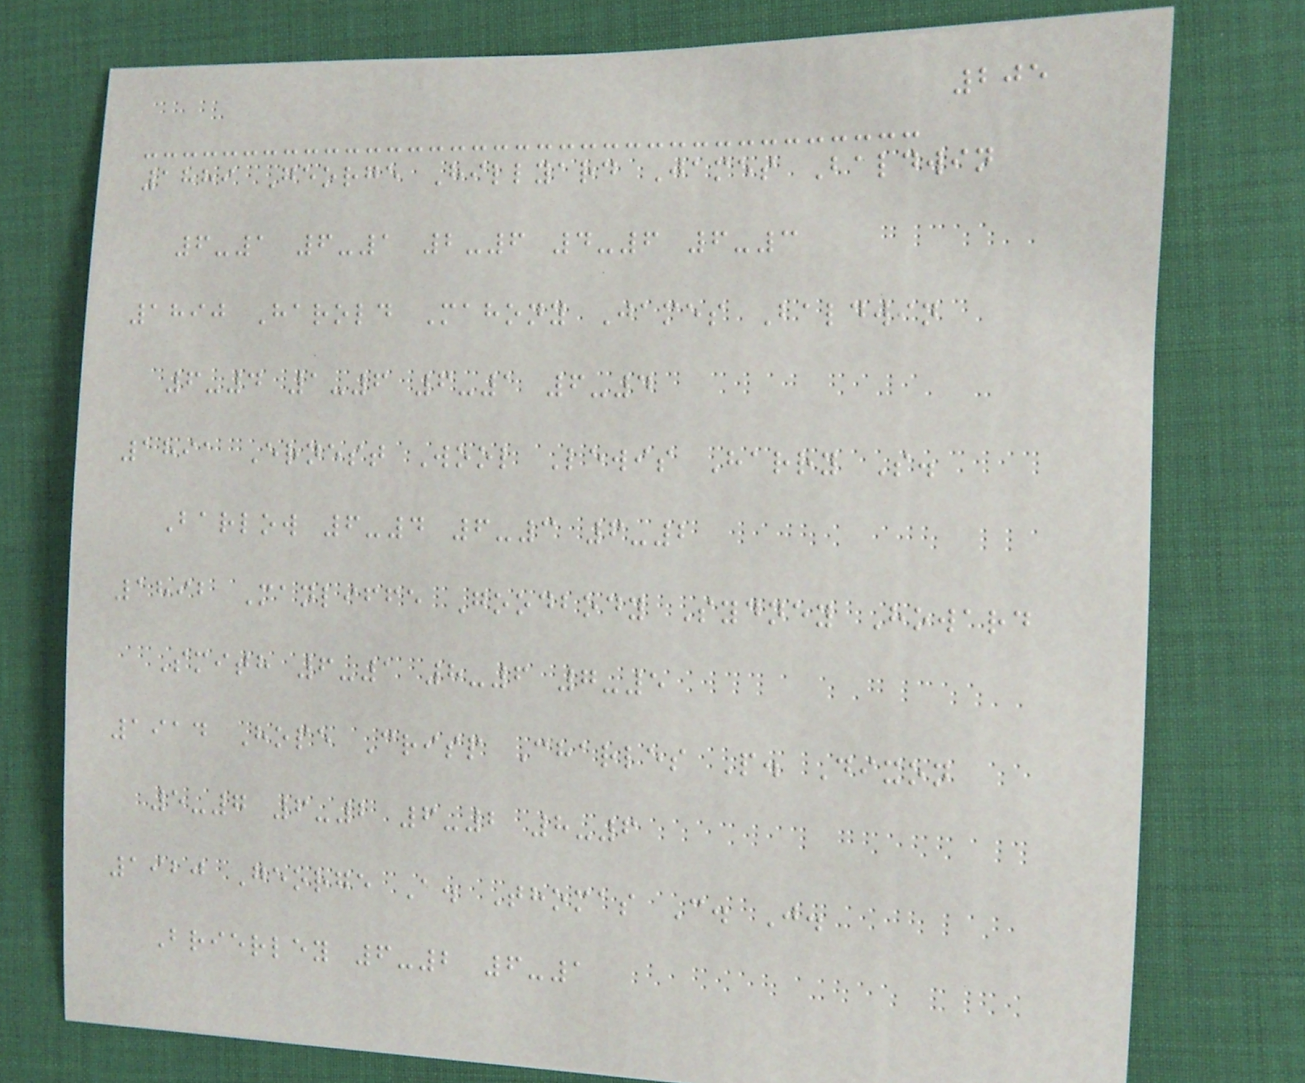205
1889 George Hillyard James Baldwin
6-1 6-1 2-6 4-6 6-3
1890 Harold Mahony James Baldwin
6-4 1-6 6-1 6-4
1891 Ernest Wool Lewis Harry S.
Barlow 6-4 6-3 6-2
1892 Manliffe Goodbody Sydney Howard
Smith 6-1 8-6 7-5
1914 Hope Crisp Charles P. Dixon
5-7 6-2 6-2 8-6
1920 George A. Thomas C. J.
Brierley 6-2 6-1
